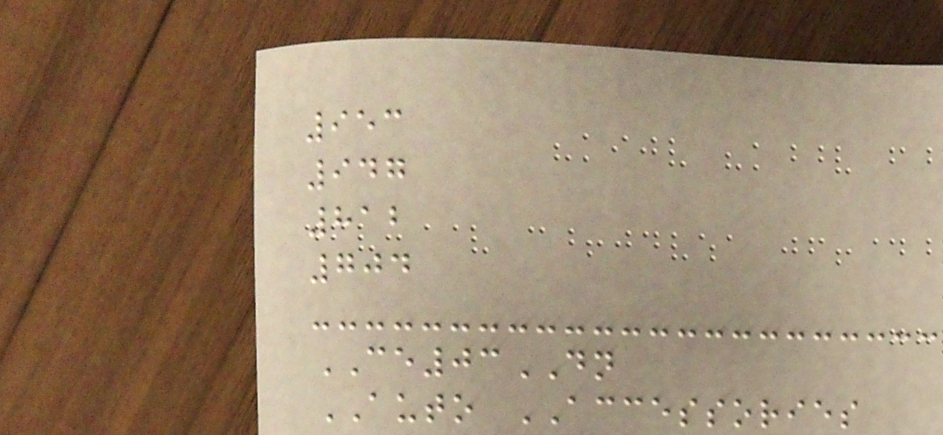953
947
812
704
CE03DN
AUTO ACCESSORIES
